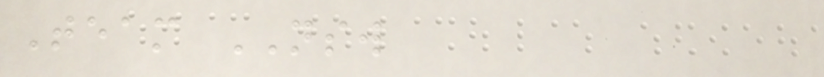Team NSW
